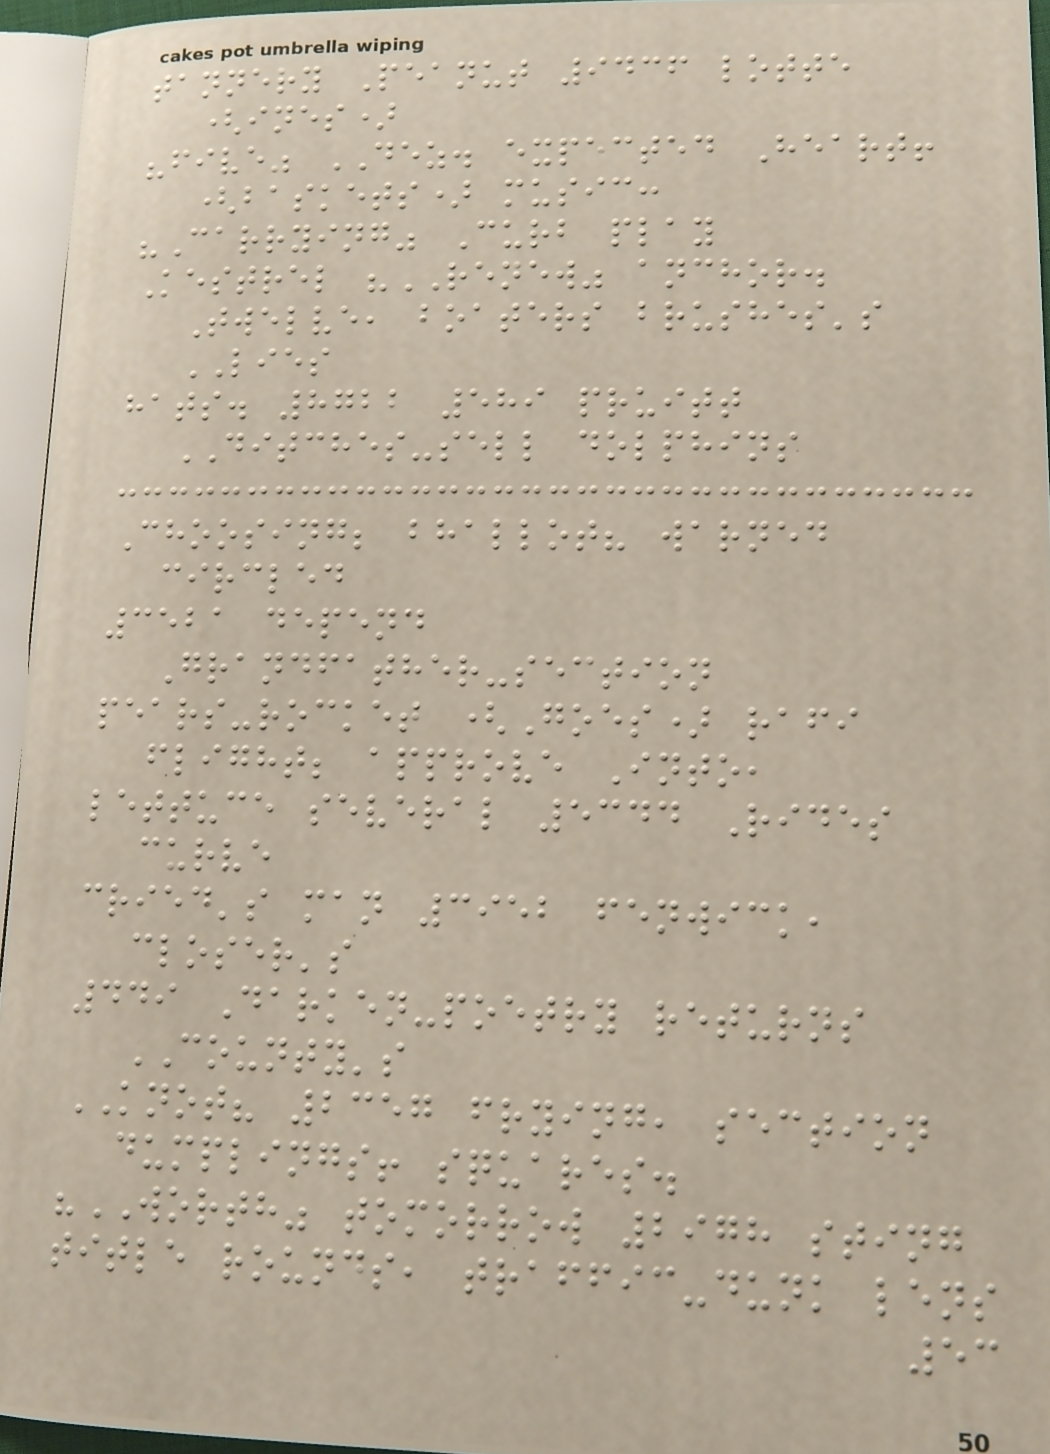tannery Peanut 9436 lotte
(ines)
"five" DEZ. expected Heart!
(baskets) music:
"Carrying" Curb play
Kestrel "RENEW" anchor.
Twelve, boaters brushes's
LIES
hats. 8722 589 pruitt
DITCHES-sell dolphins
Choosing; bhallot? warned
circled
3521 depend
Grandfather-section
pears-rocket (Goes) rafi
flight; approve Into,
lettuce several 5344 Rides
curve
cried's man 3952 fenwick,
closer's
449 Darken-poetry returns
COUNTY's
KNOT? 2357 frying, section
dumplings! squares.
"WORTH" tomorrow 2978 sting
title rounds, traffic-dunk lens
53
